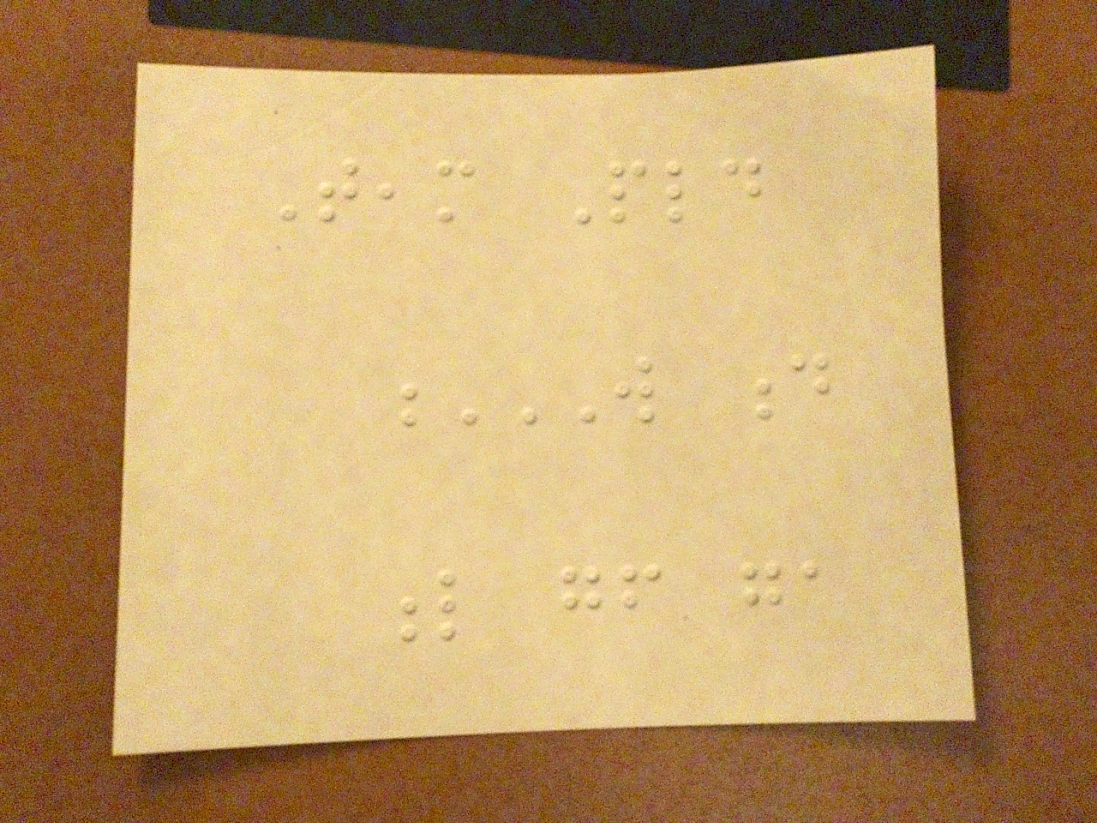Team Pld
W D
L GF GA
